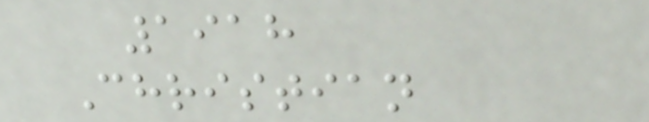1918
Christian
